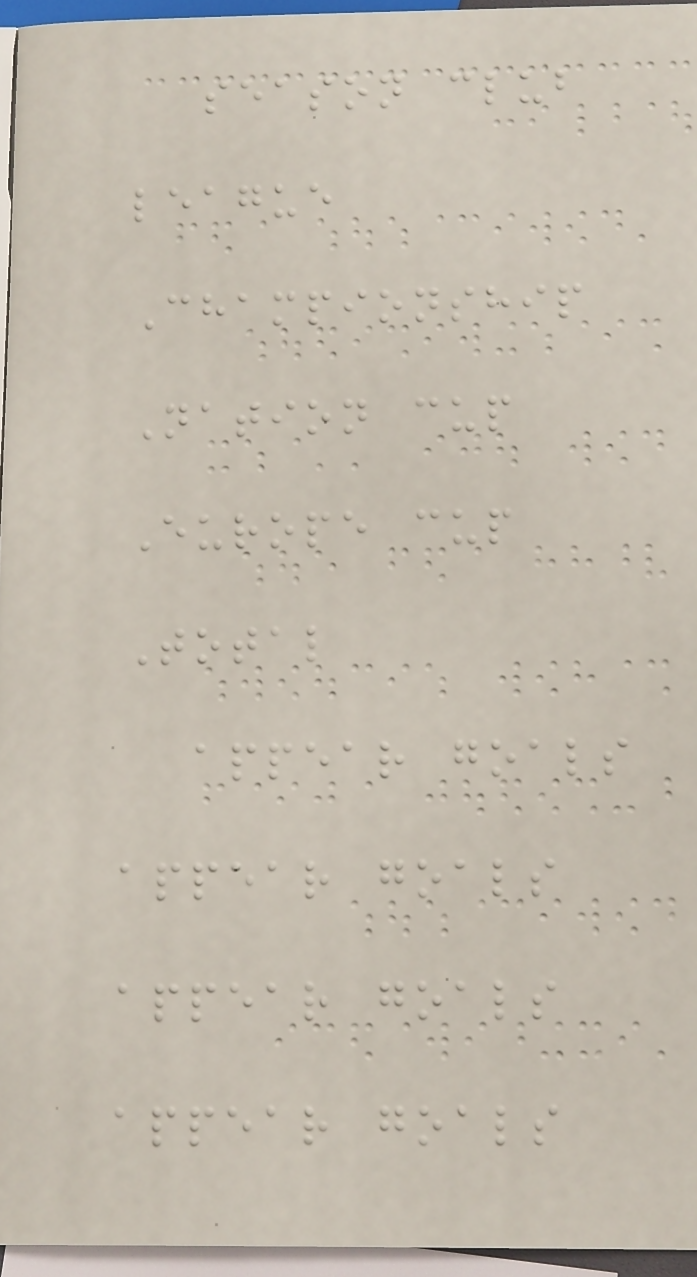season club
league
Championship
Nation cup
Europe cup
Total
appear goals
appear goals
appear goals
appear goals
